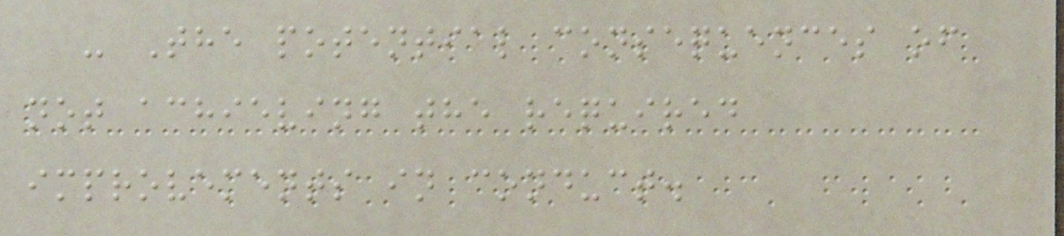- The potential consequences of
not achieving the required
improvements in conduct.
